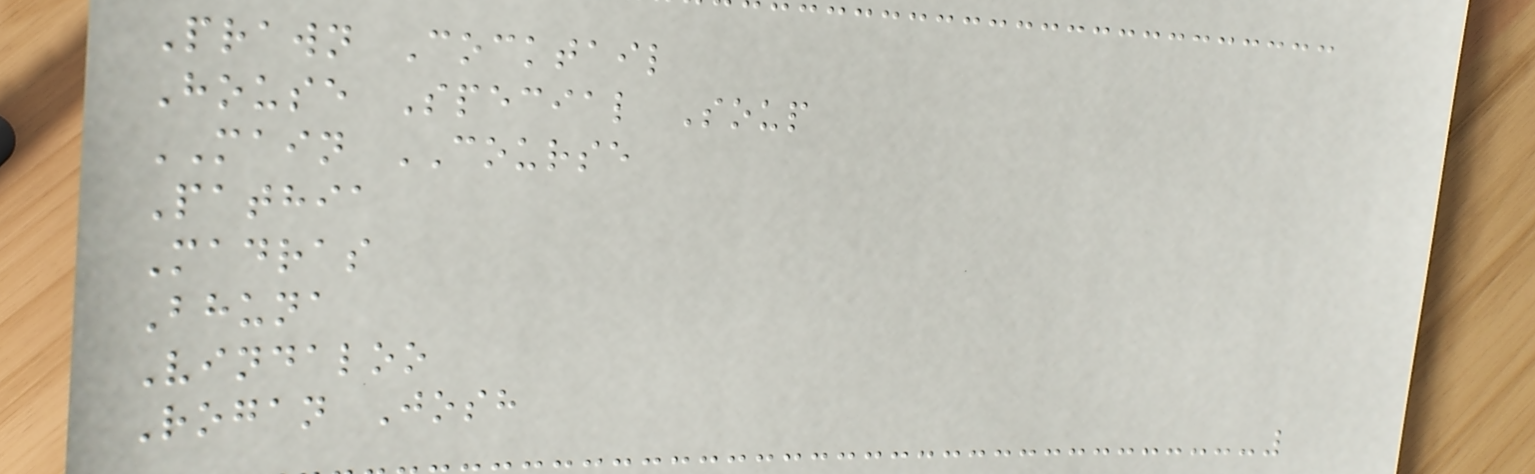Prawn Cocktail
House Special Soup
MAIN COURSE
Pathia
Madras
Bhuna
Vindaloo
Rogan Josh
